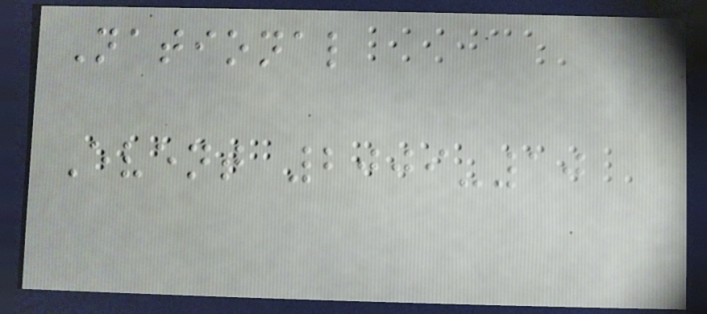National
Event 2009-10
